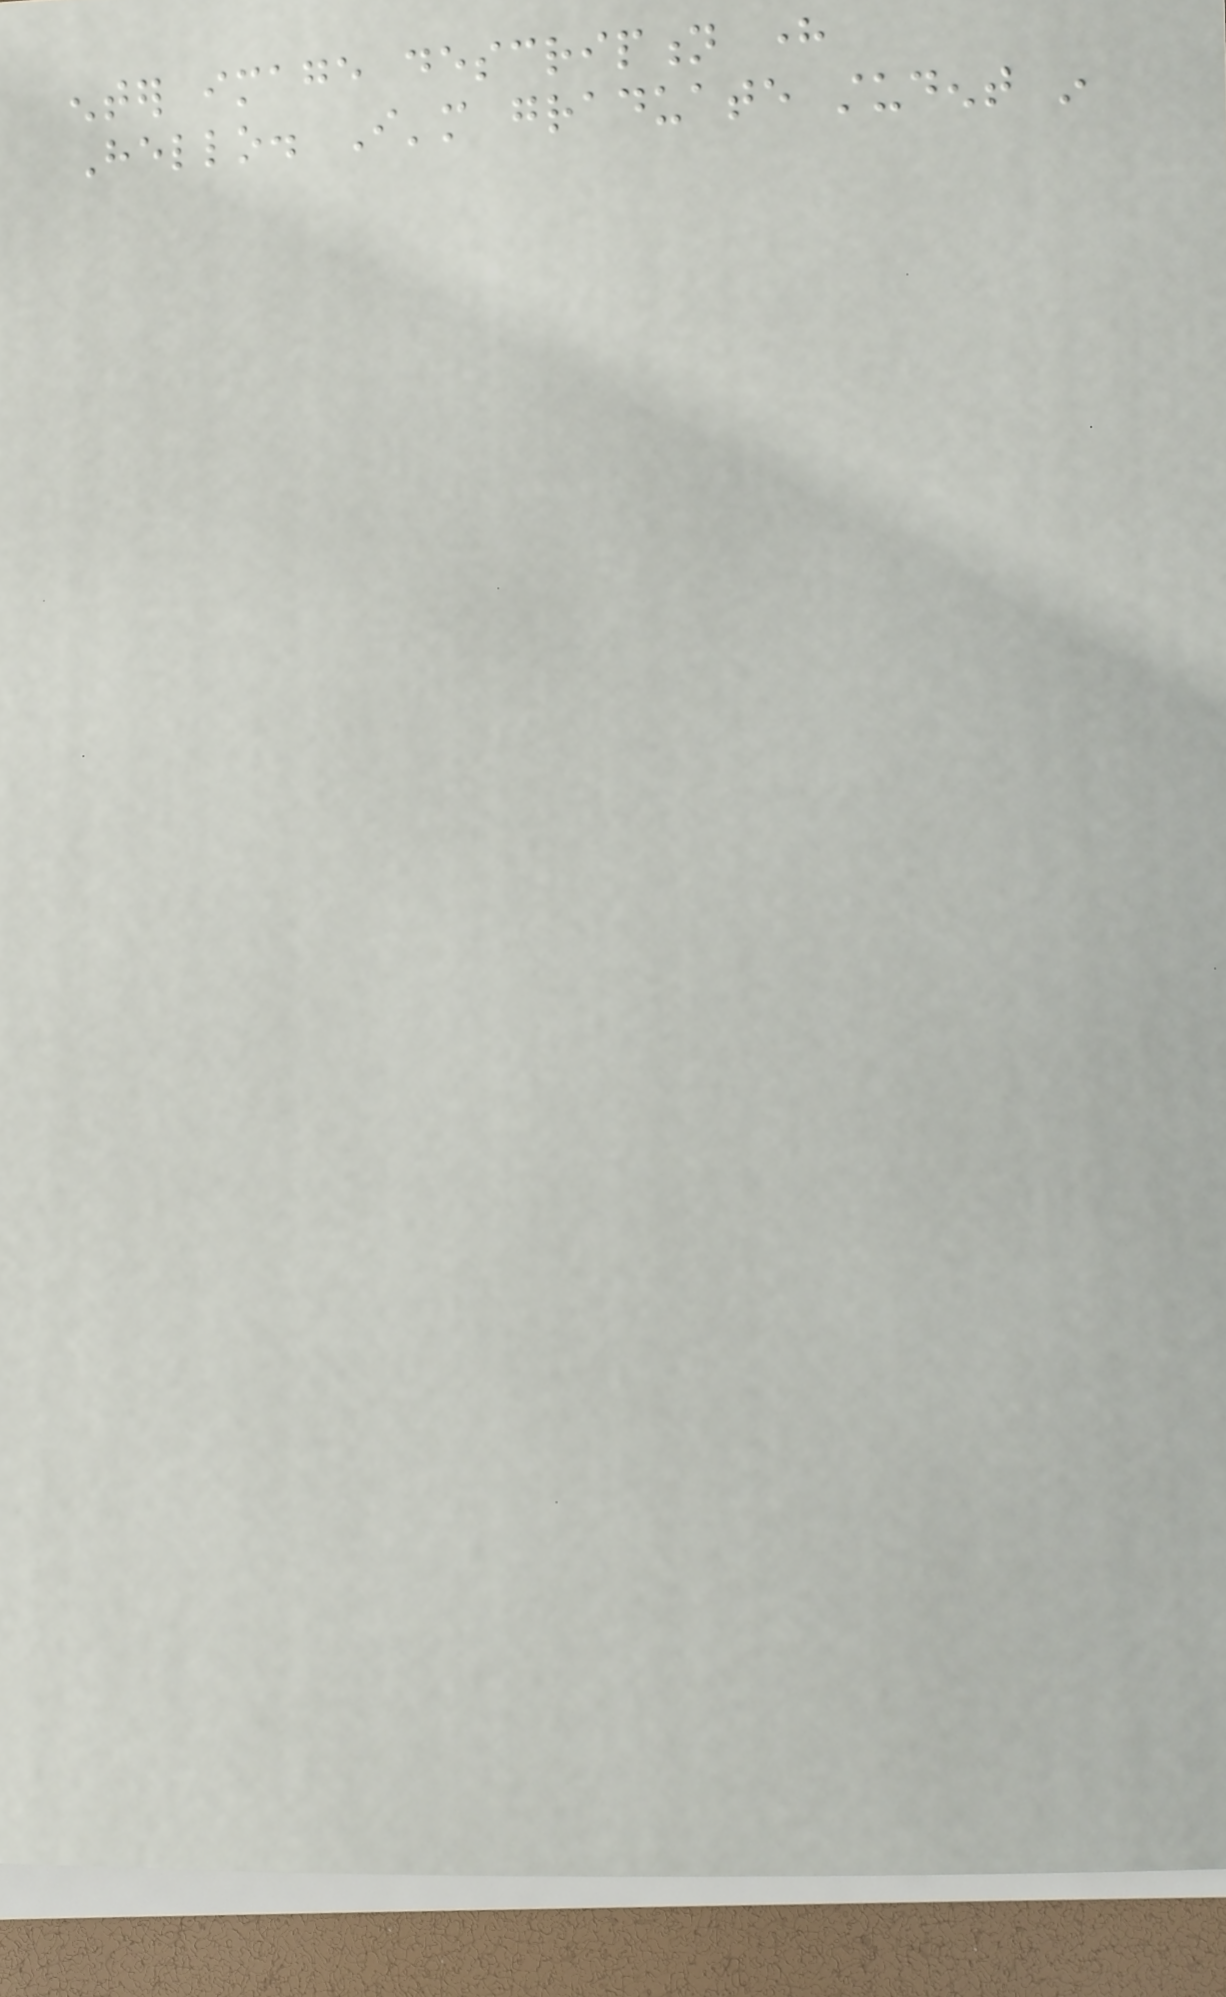enter image description here
Hello. I'm graduate student in
